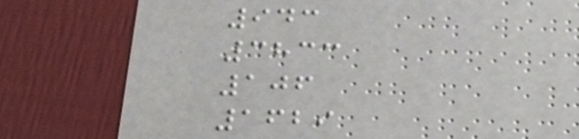943
3833
106
1629
